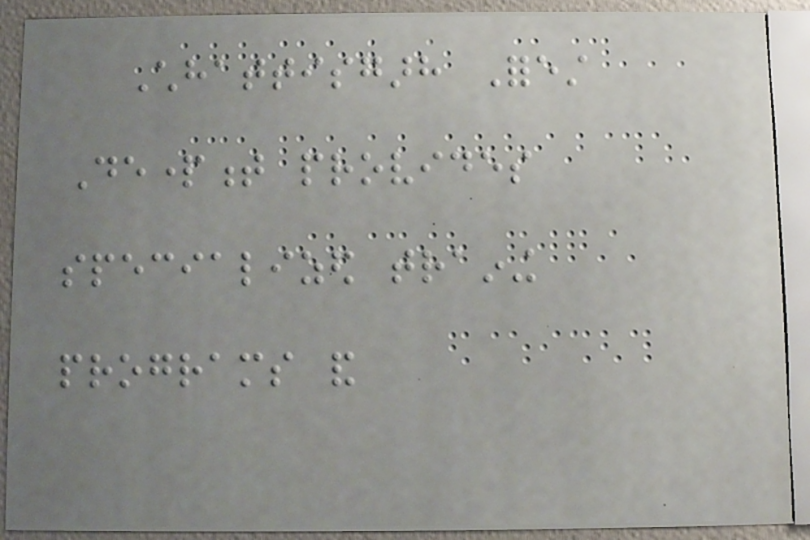Chhattisgarh Forest
Department provides
specialized training
programs and
